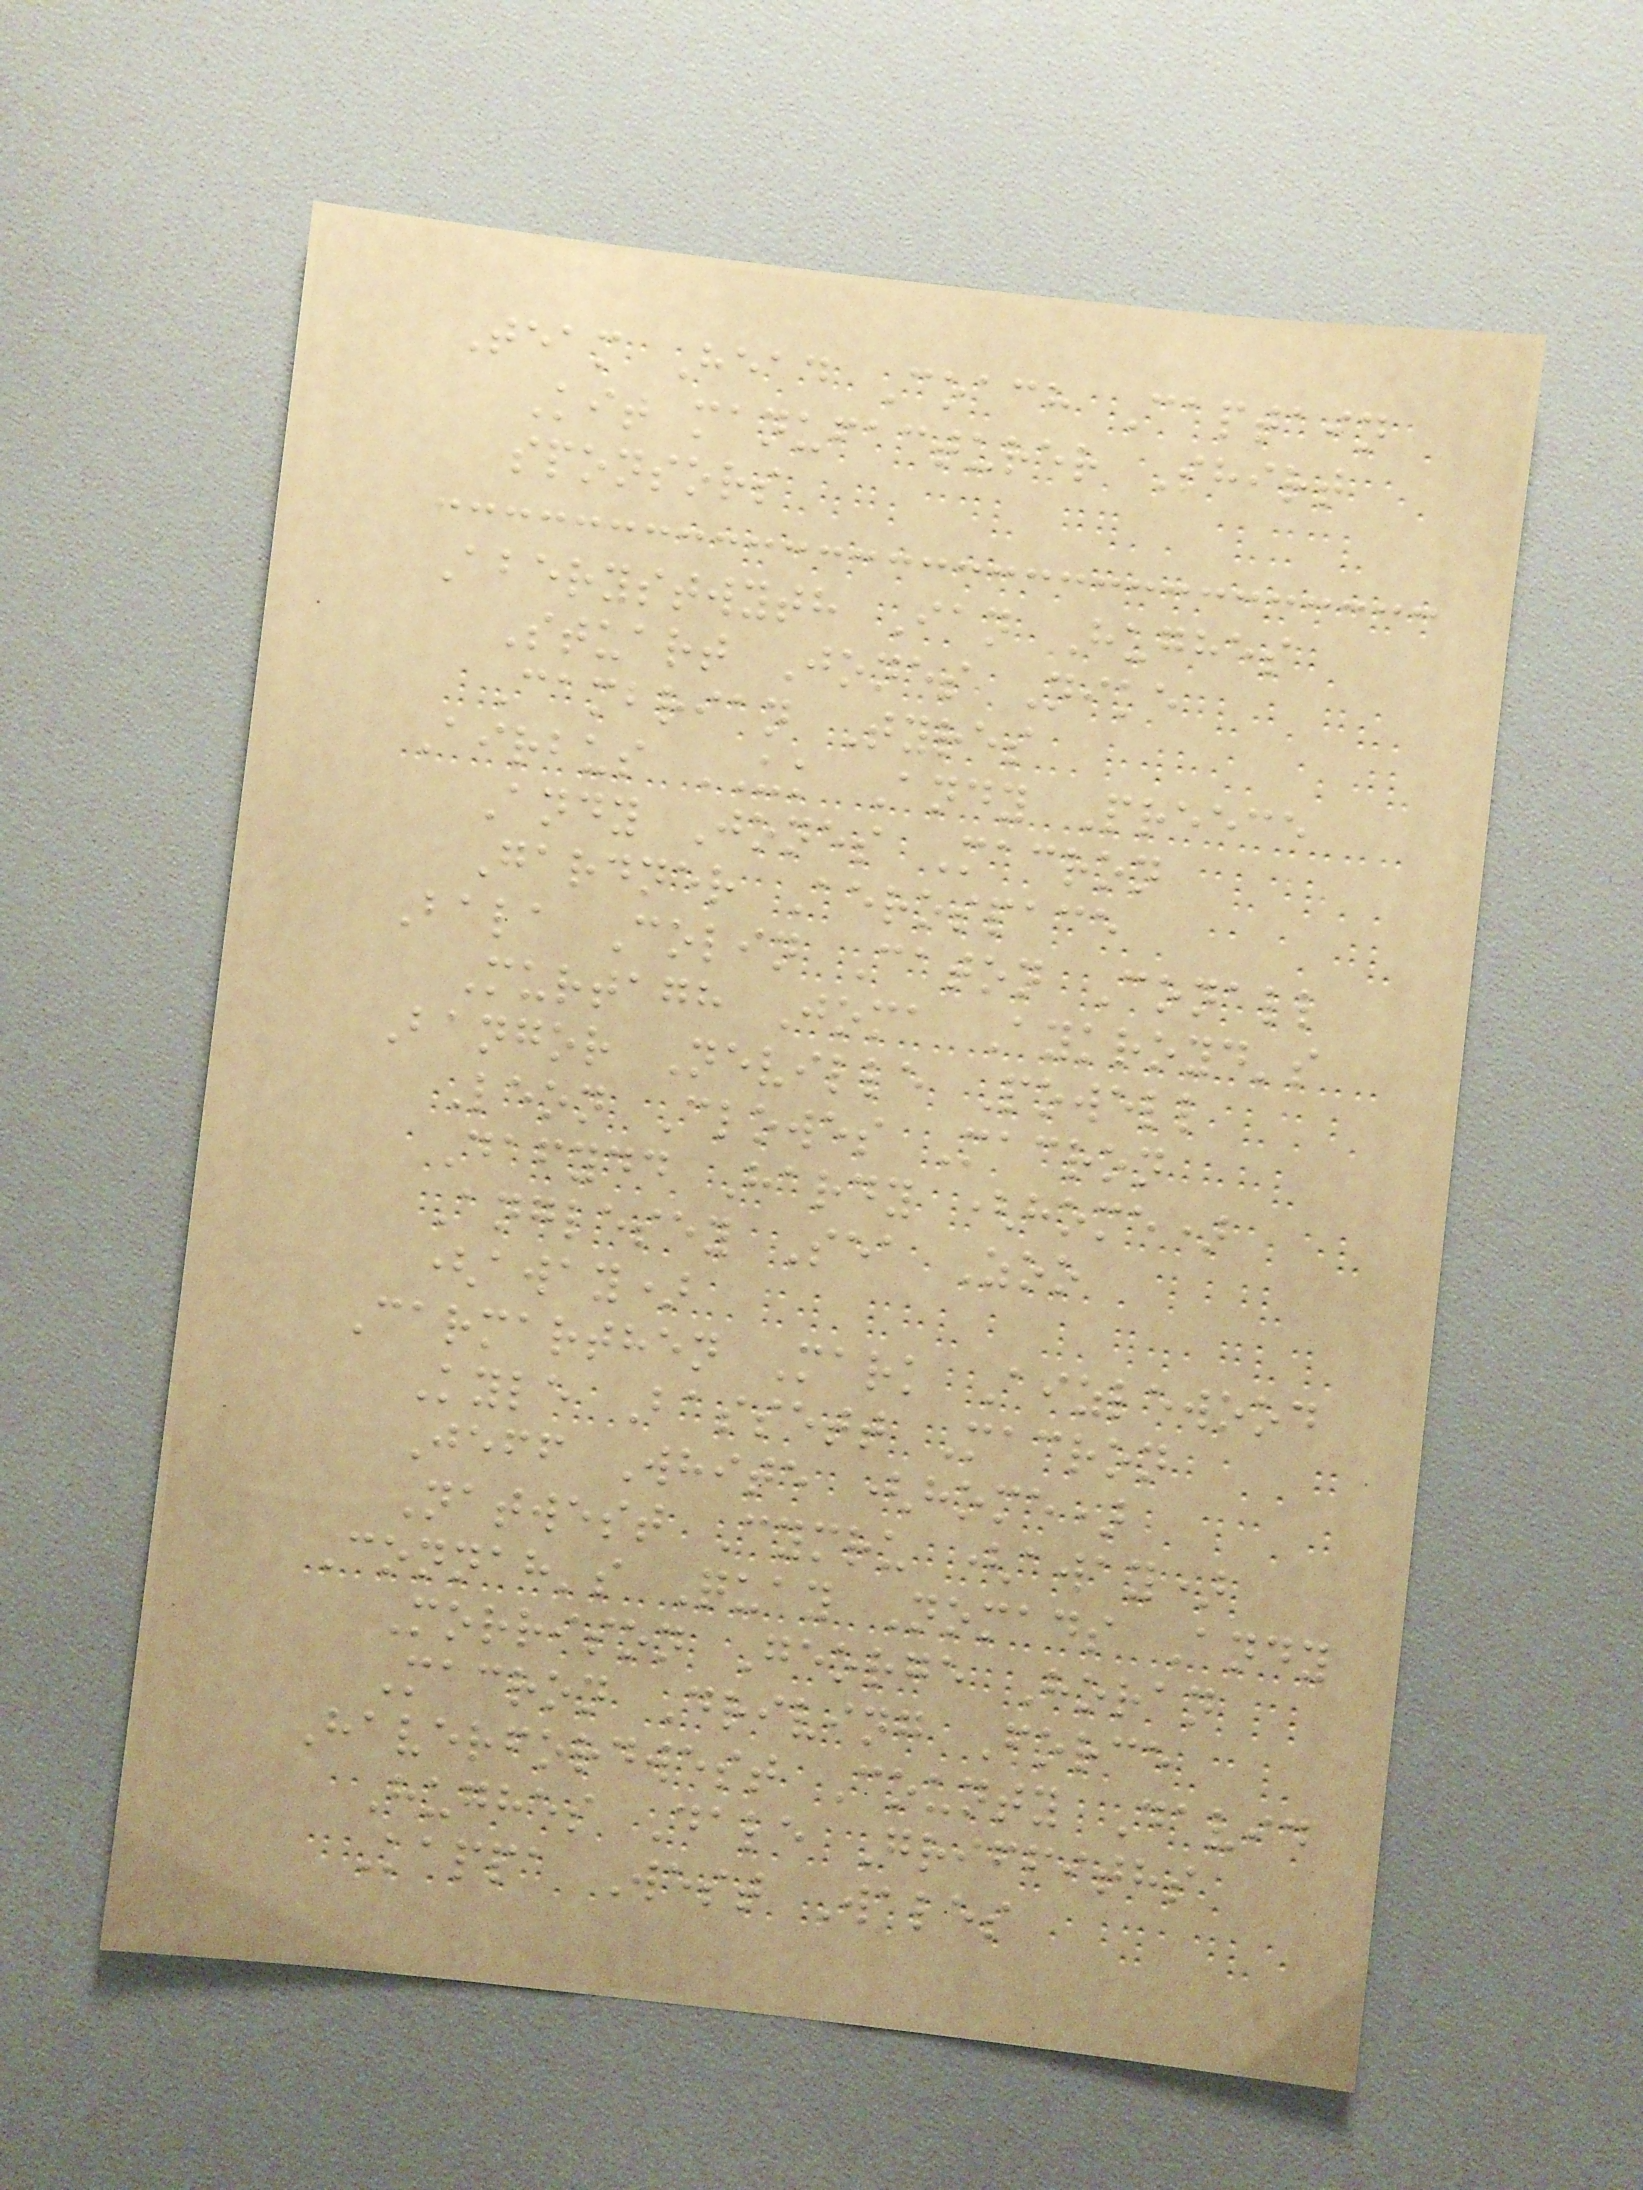Team Head Coach Captain
Kit manufacturer Shirt
sponsors
Aberystwyth Ian Hughes
Stuart Jones Nike
Cambrian Tyres
Airbus UK Andy Preece
Andy Jones Macron
Gardner Aerospace
Bala Colin Caton Conall
Murtagh Joma Aykroyd's
Bangor Neville Powell
Leon Clowes Macron
Dafydd Hardy (home)
Anglesey Sea Zoo
(away)
Carmarthen Mark Aizlewood
Kyle Bassett Macron
Jeff White (home)
Natwest Cymru (away)
Connah's Quay Nomads Andy
Morrison George Horan
Macron Driving Force
Haverfordwest County David
Hughes Dale Griffiths
Kappa West Wales
